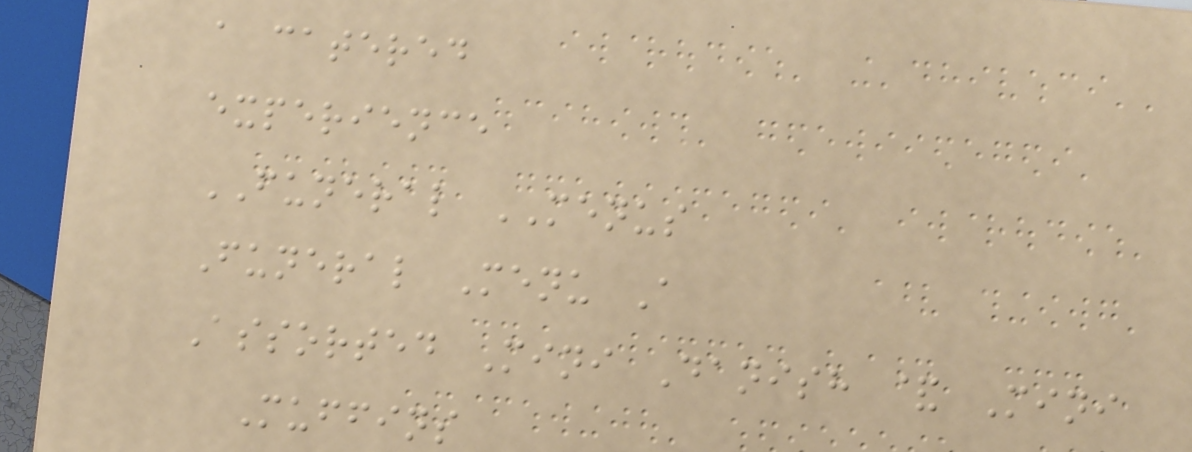a catered
experience
FUNERAL MENUS
Funeral Menu A
Assorted Mini Danish & Mini
Muffins
